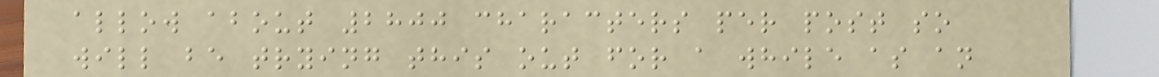allow about 2800 characters per post so
will be trying this out for a while as an
